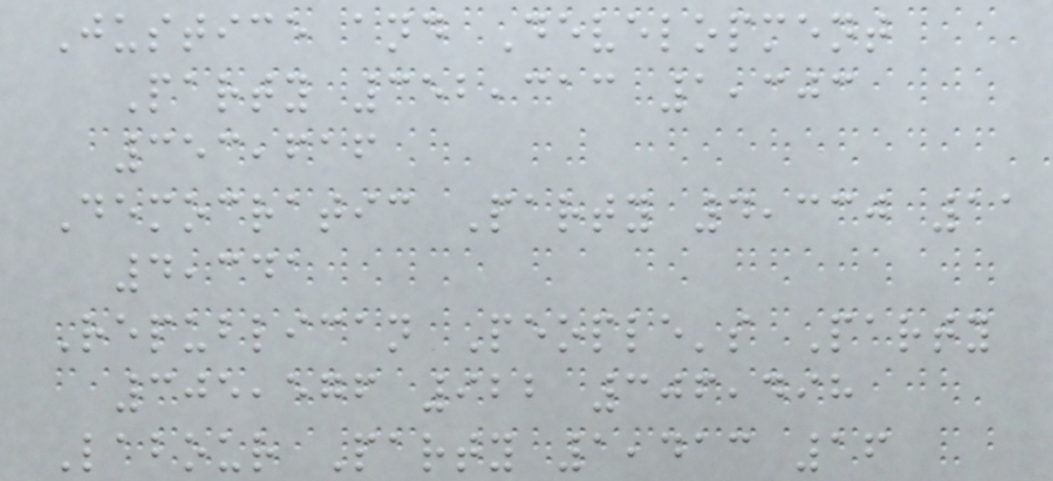Justice and Development
Party 352,313 1,303
353,616
Democratic Party 4,330 11
4,341
Republican People's Party
305,576 922 306,498
Labour Party 1,413 16
